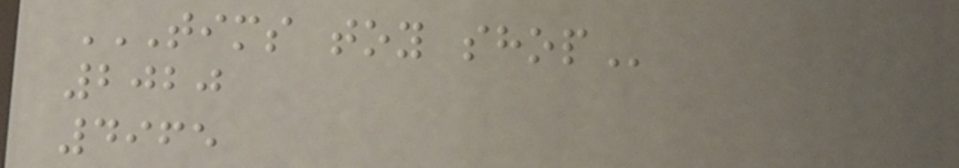TIMS TOY SHOP
2020
4965
